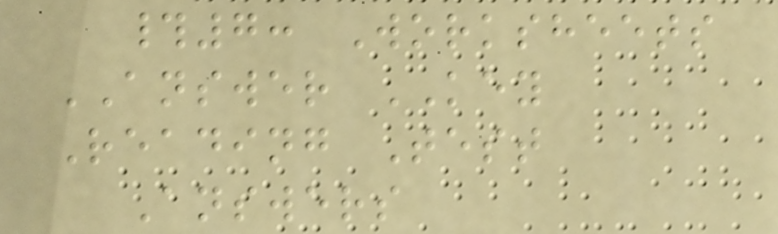#7: Worksheets
ANSWER KEY
Reading Test
Answers
